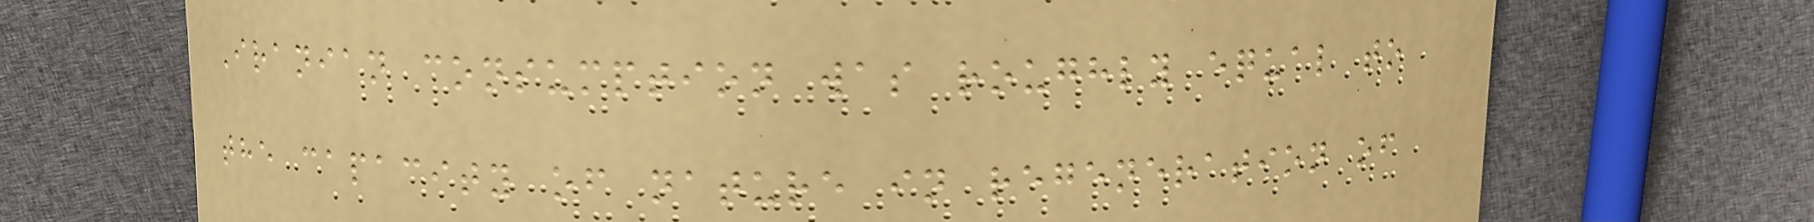Iranian consumption was roughly equal to
the capacity of nature in regeneration of
